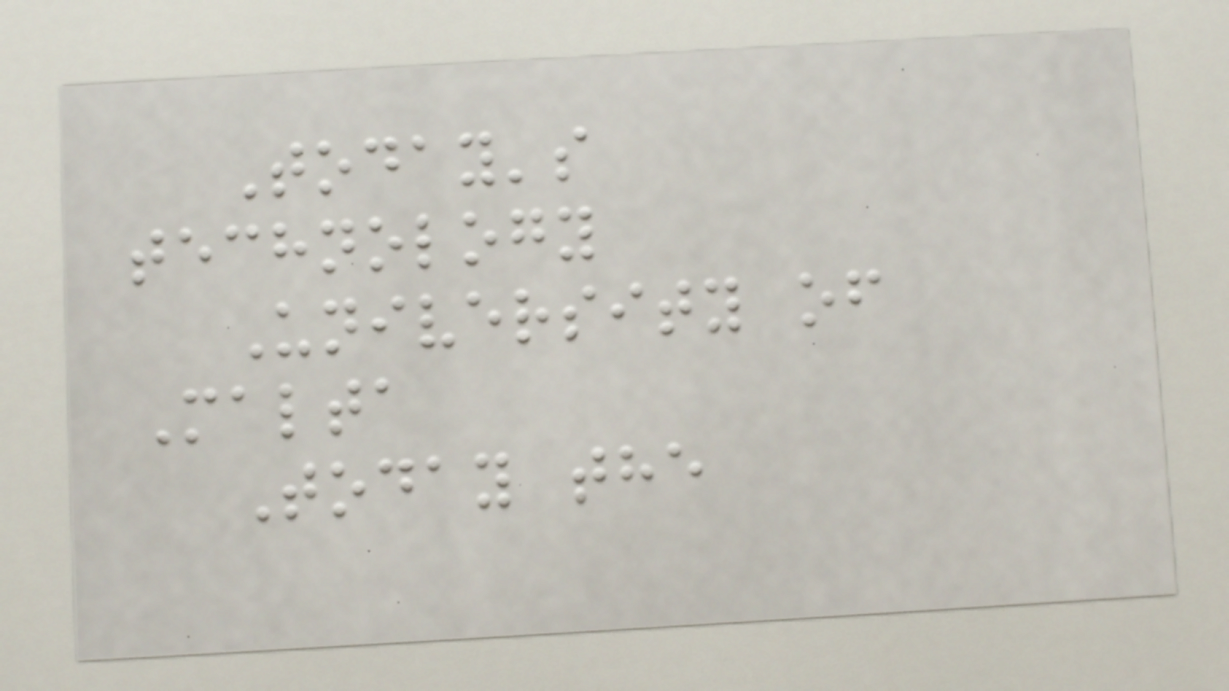Today's
technology
University of
Malta
Today the
